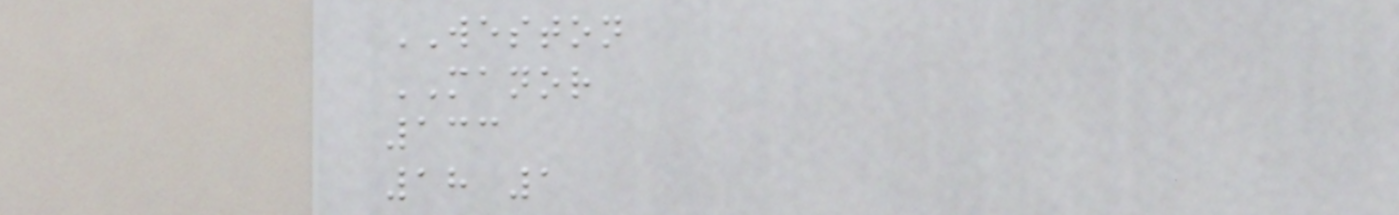WESTON
MANOR
133
18 1
